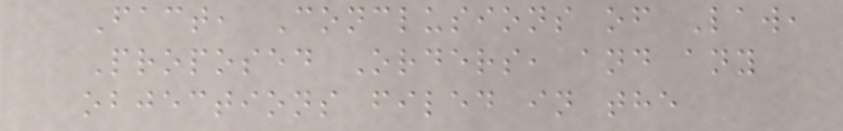Fact, Conclusions of Law,
Proposed Orders, and any
objections filed in the
